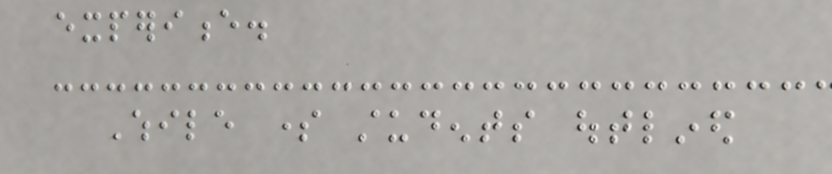experience.
While some students outlined
